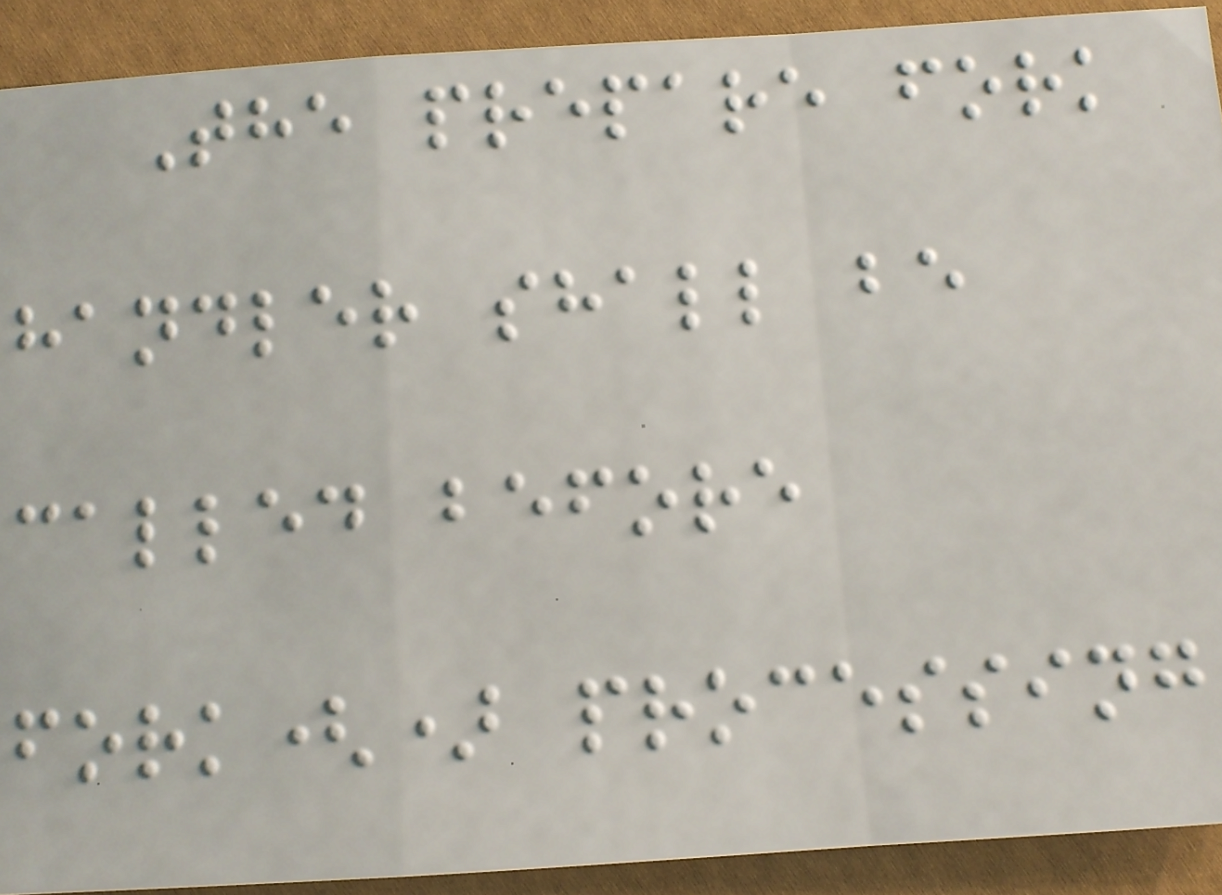The prepare fork
handler shall be
called before
fork() processing
